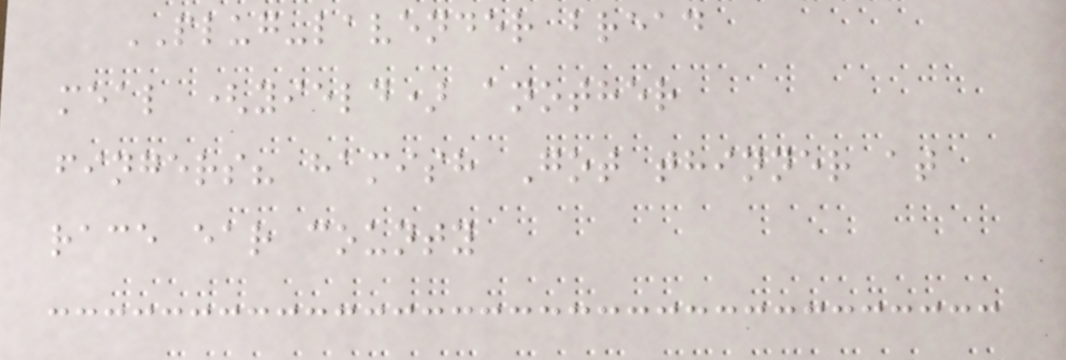PLUG-lavender bread
meal (yield) another
fingers? hamish Got thinner at
race ear county
